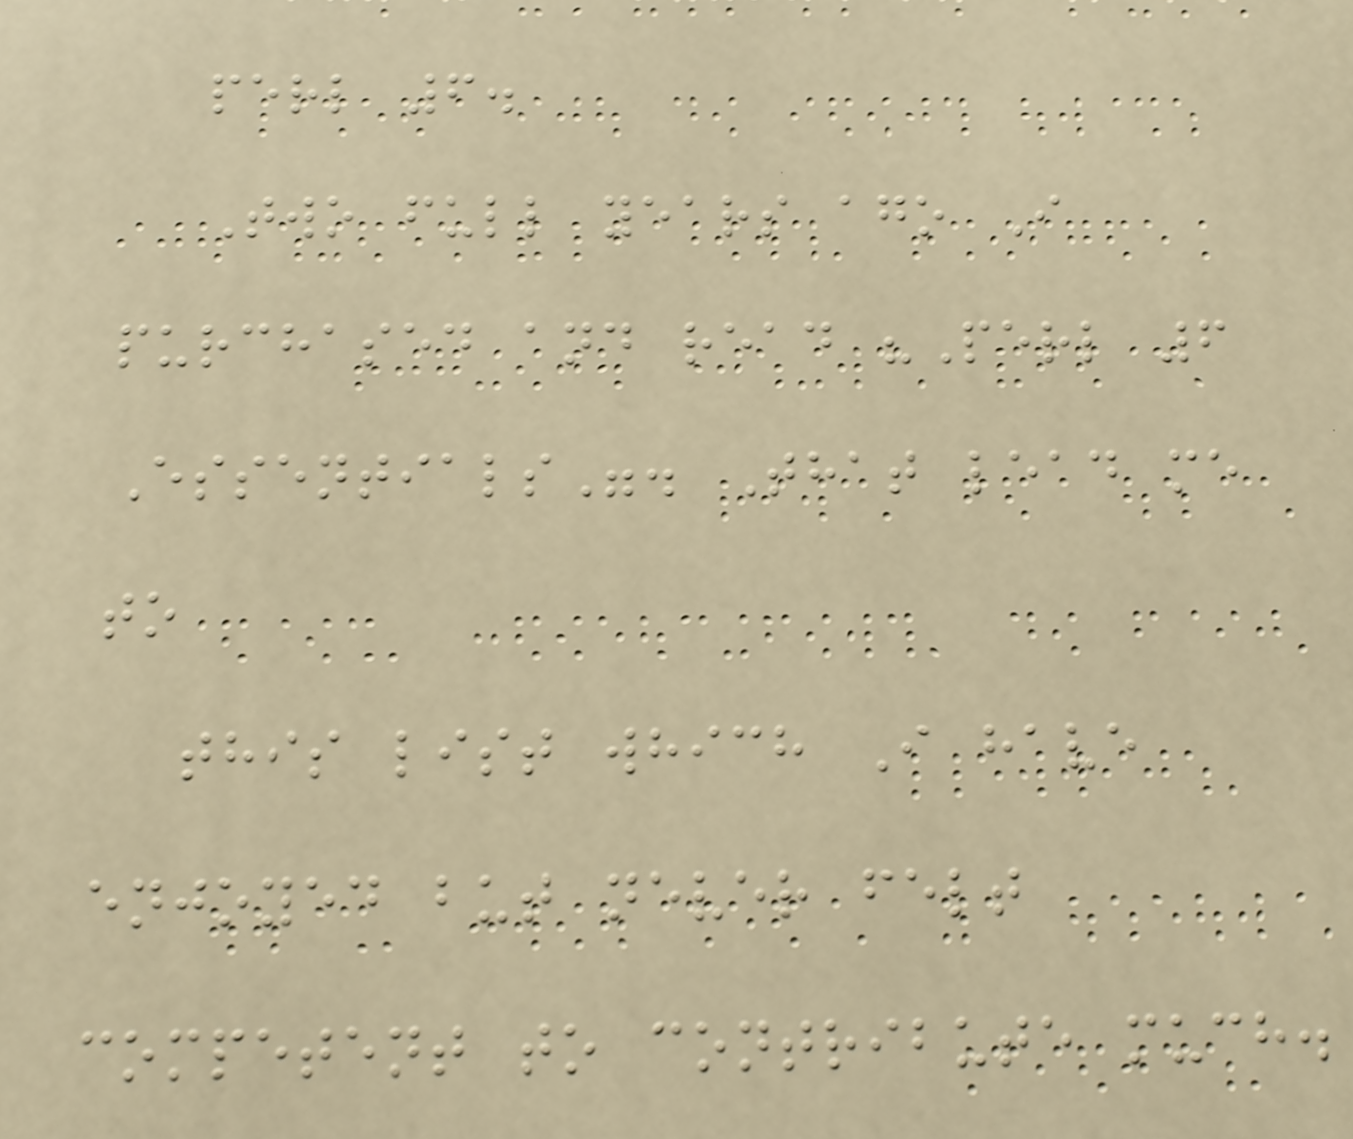perl 6.
Two full years ago I
purchased and read "Perl 6
Essentials". That lead me
to
this list which I have
enjoyed but never felt
competent to contribute much.
